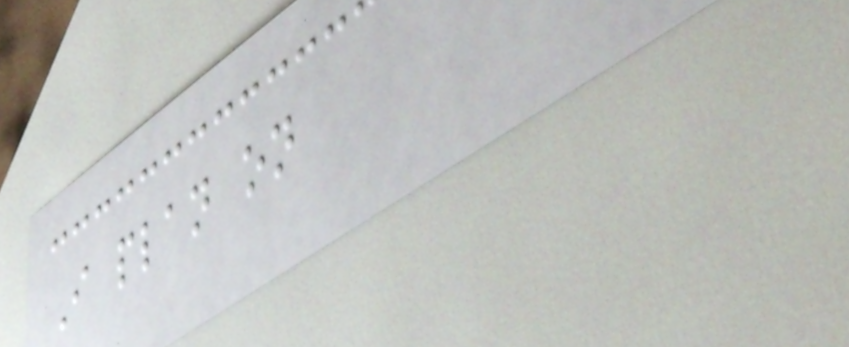I plan on
